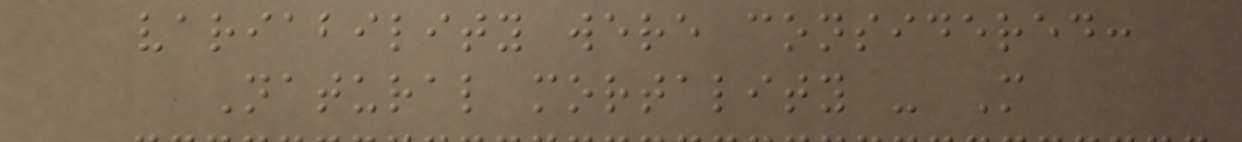variability were considered:
Natural mortality - M
